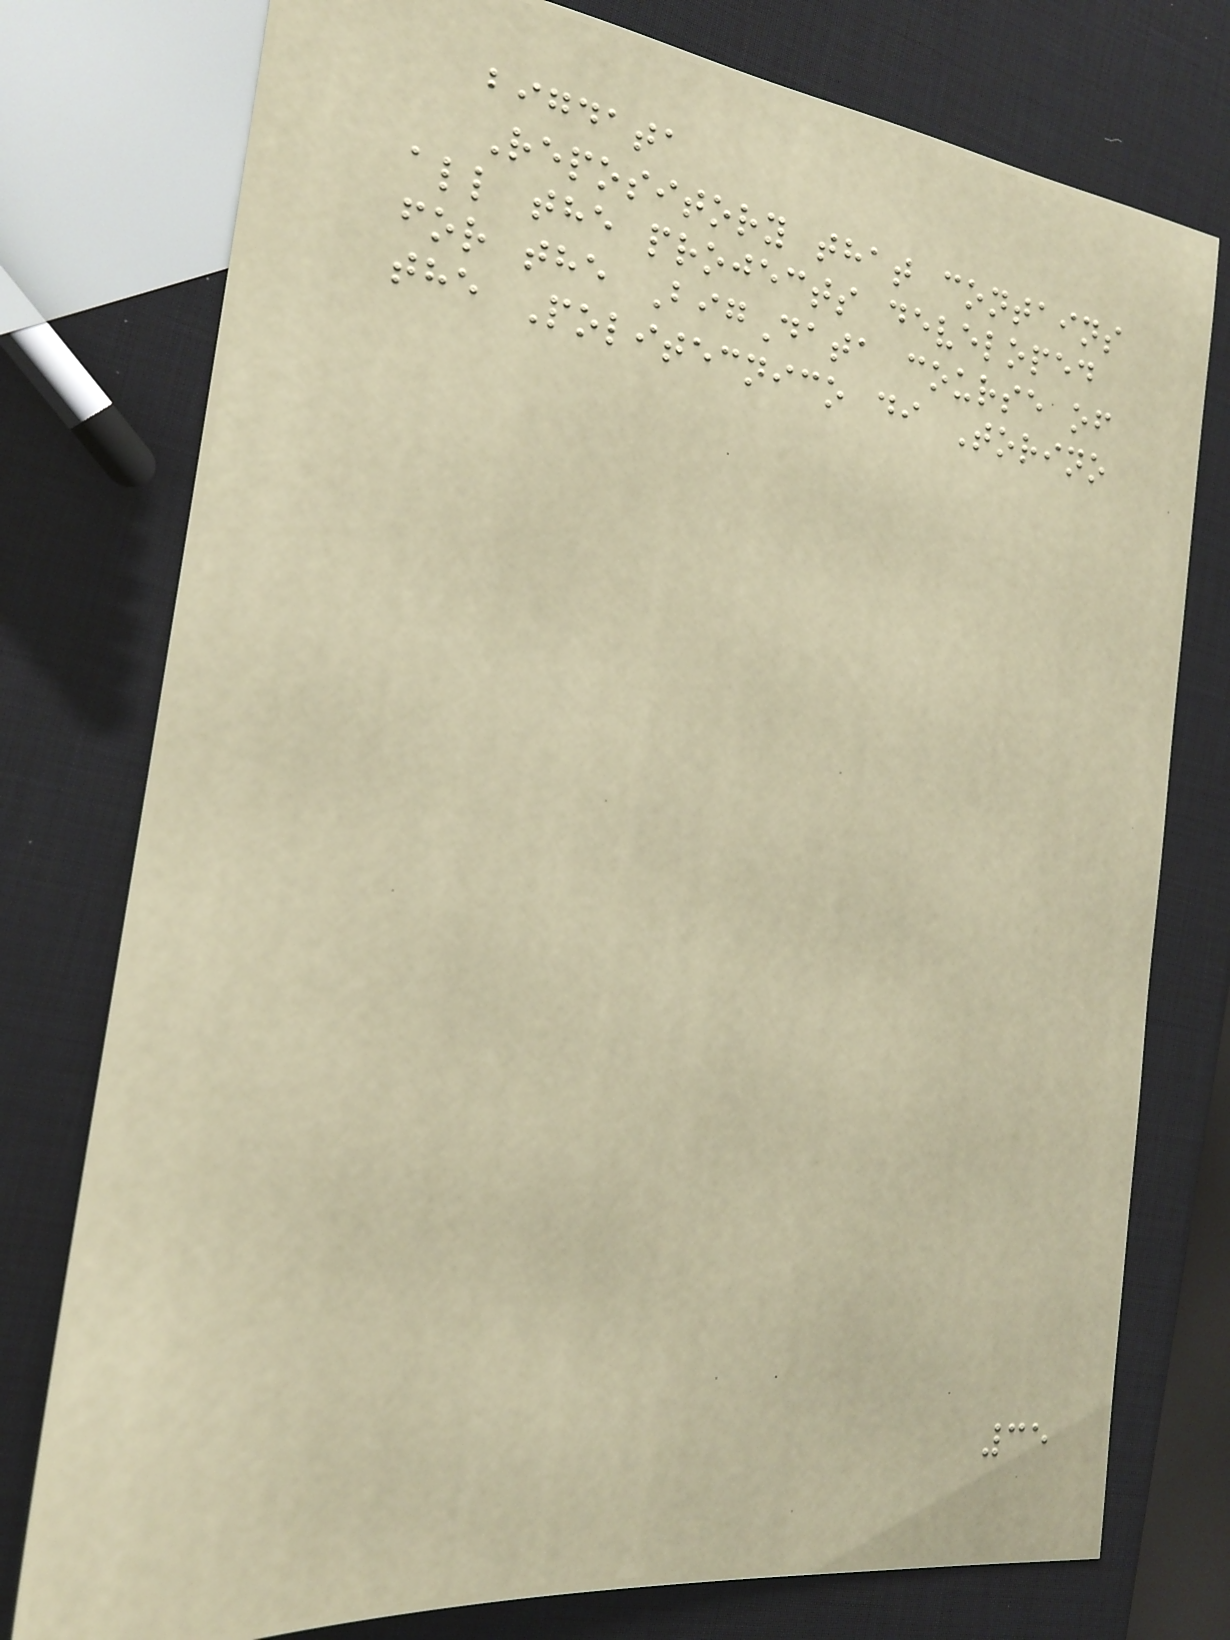bigdata
Repository that contains
all the projects developed
for the BigData course of
the Politecnico di Torino
35
